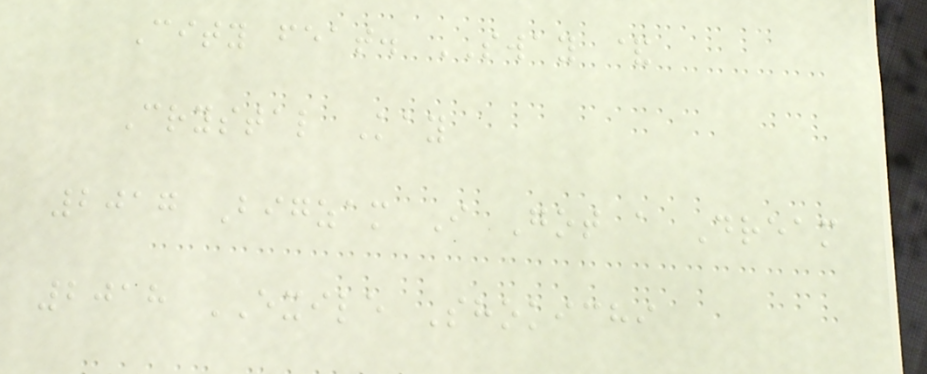City feat. SWAY &
Crystal Kay
2017 Bigzam I Got a Dream
2018 EXILE Shokichi
